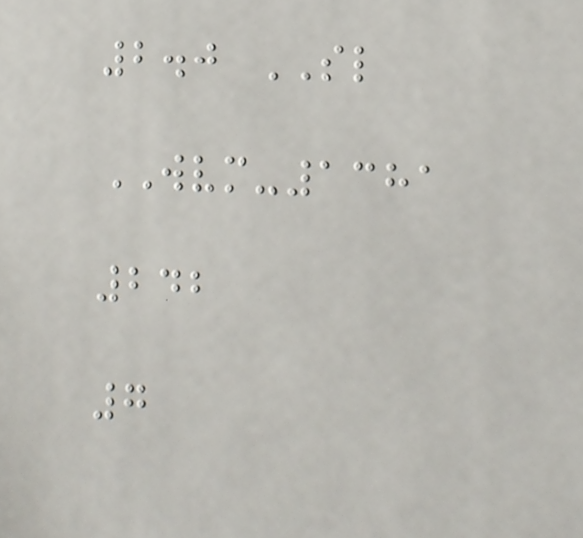2.0 SL
WVM-1381
242
7
